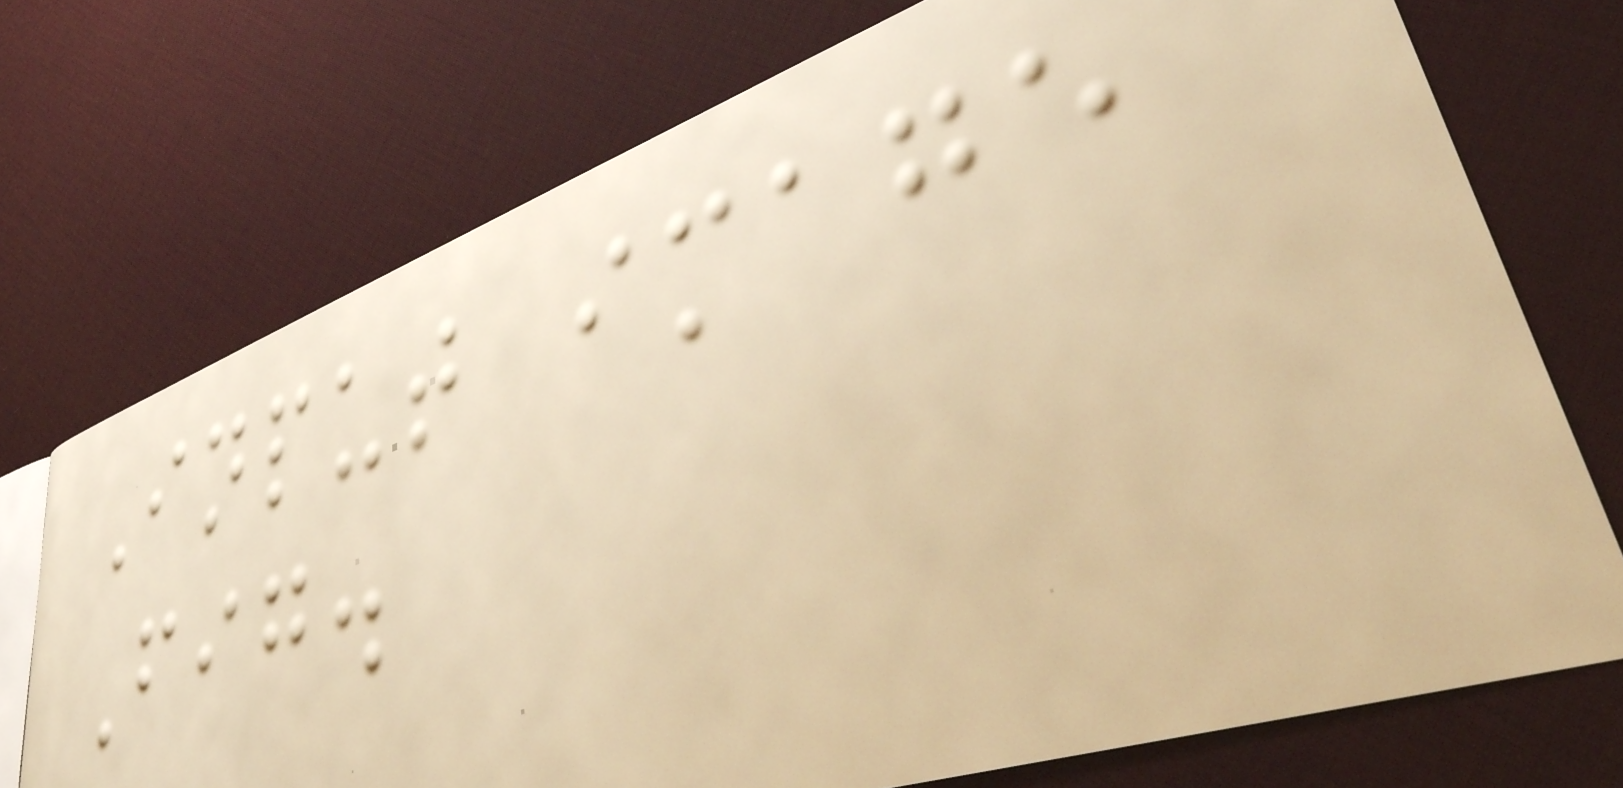Input image
Fig.
